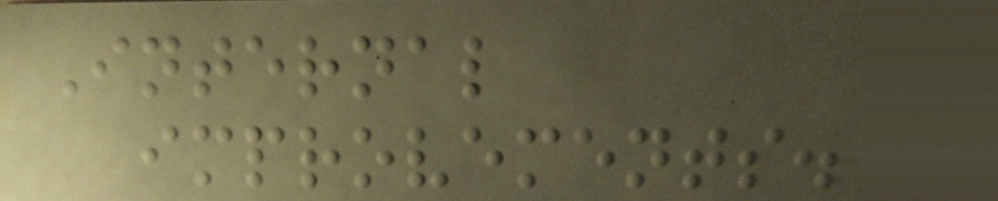Internal
improvements.
